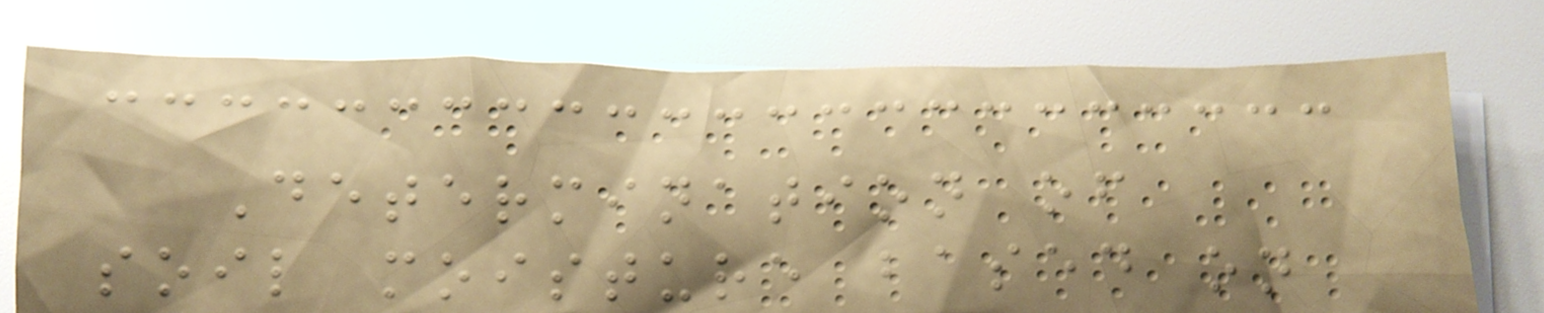Determination of
soil moisture based on
